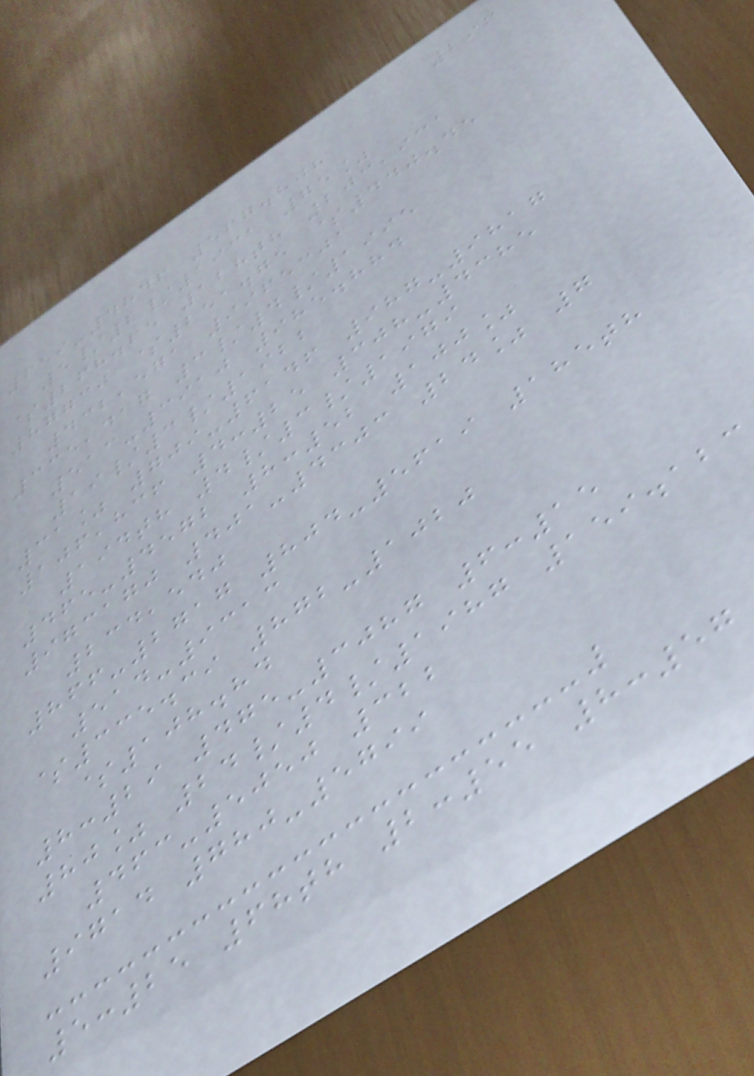296
659-4846 567.808
5/2/1931 75%
$268.65 128th 203,931
87730 $251.75 $440.45
432,571 9965301
335,417 3/4/1995
513-3910 985.884
19/3/1922
31% 709-6146 987-9817
106,836 4:25 308-4385
194th 4/3/1979
465-4572 8:52 100%
973170 401-4303 24% 7
234,540
866-2717 804-5619 185th
514-9313
$335.39 872-1020
$108.84
8:29 475-3087 6:15
80% 24/4/1987 159.123
463-5050 322
9714 780-5799
5:25 68th 2:55 8:57
